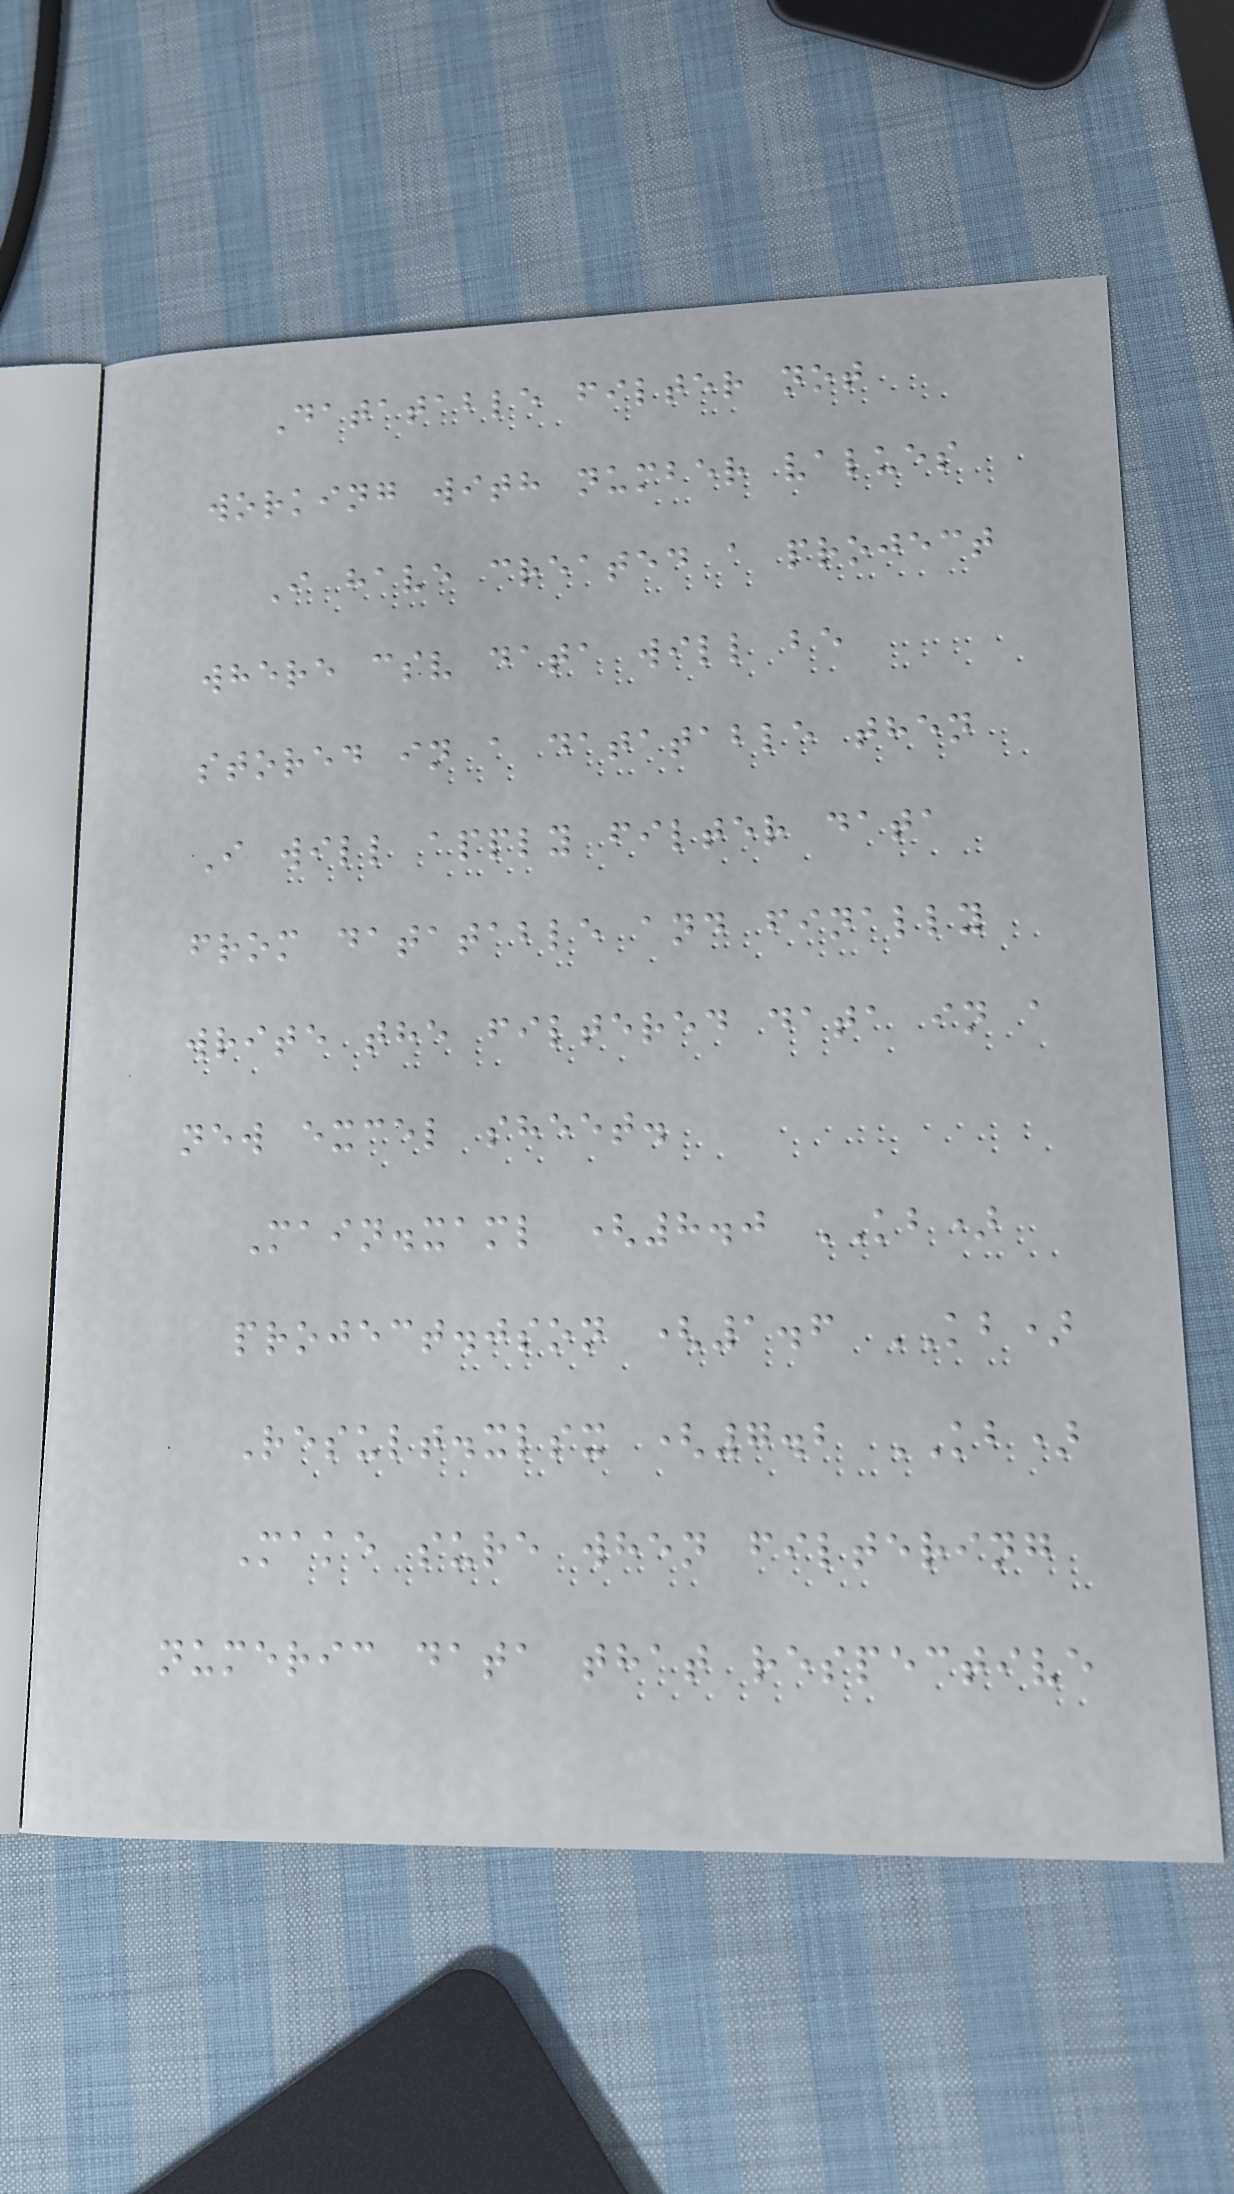Datatable filter not
working with number values
I have created a project
where csv data will be
stored in a datatable then
I will apply filter data
from datatable and finally
write the filtered data in a
new excel sheet.
Main.xaml (8.0 KB)
project.json (1.6 KB)
Result.xlsx (7.2 KB)
Make sure when filtering
numeric data that respective
